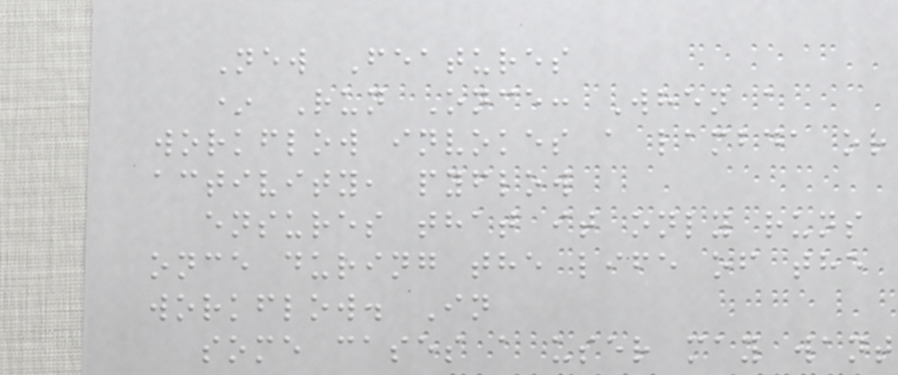New Features
* Run Once: When a
workflow invokes a lambda or
activity, pyflow
ensures that it only runs
once during the life of the
workflow. In
some cases a user may want
